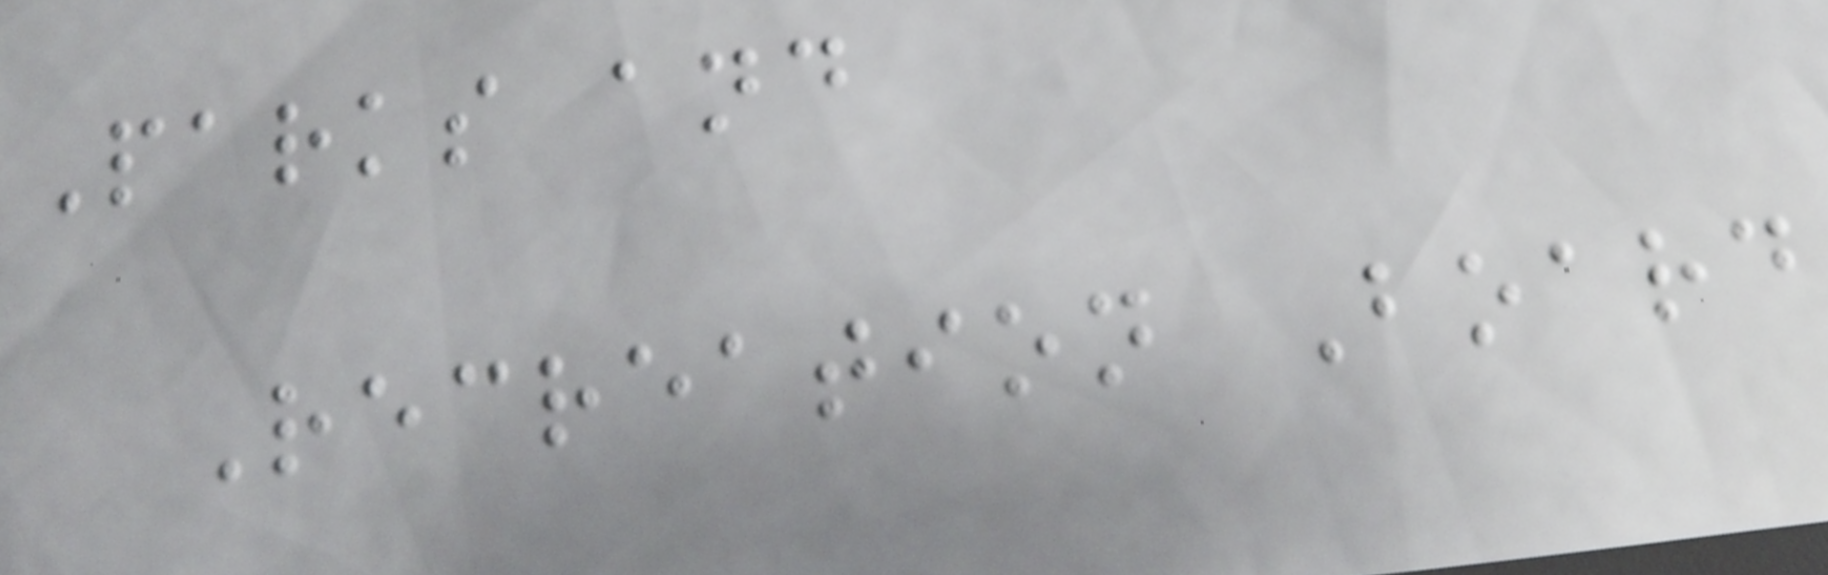Parks and
Recreation Board
